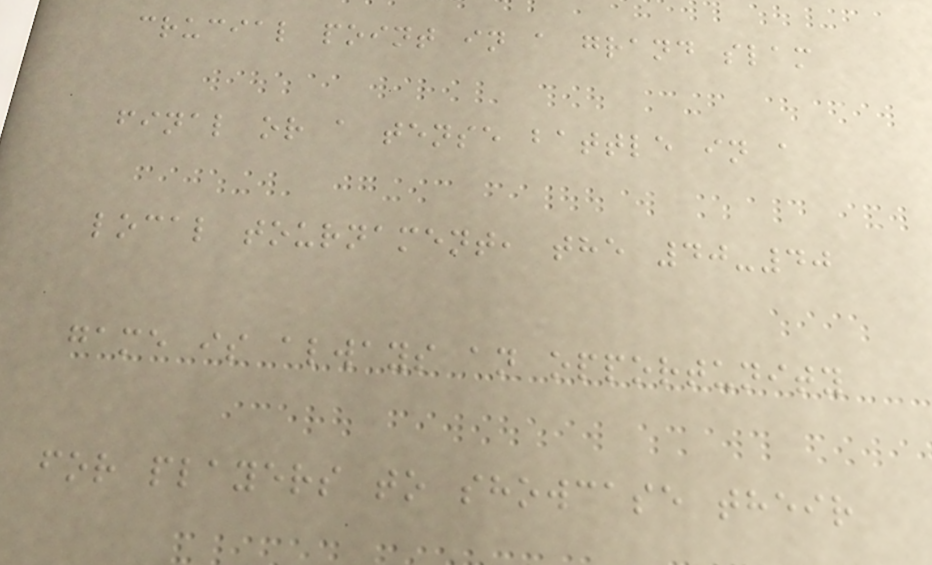crucial point in a grand slam
final or a tense battle in a
local tournament, the 40-40
game is always an opportunity
for players to showcase their
